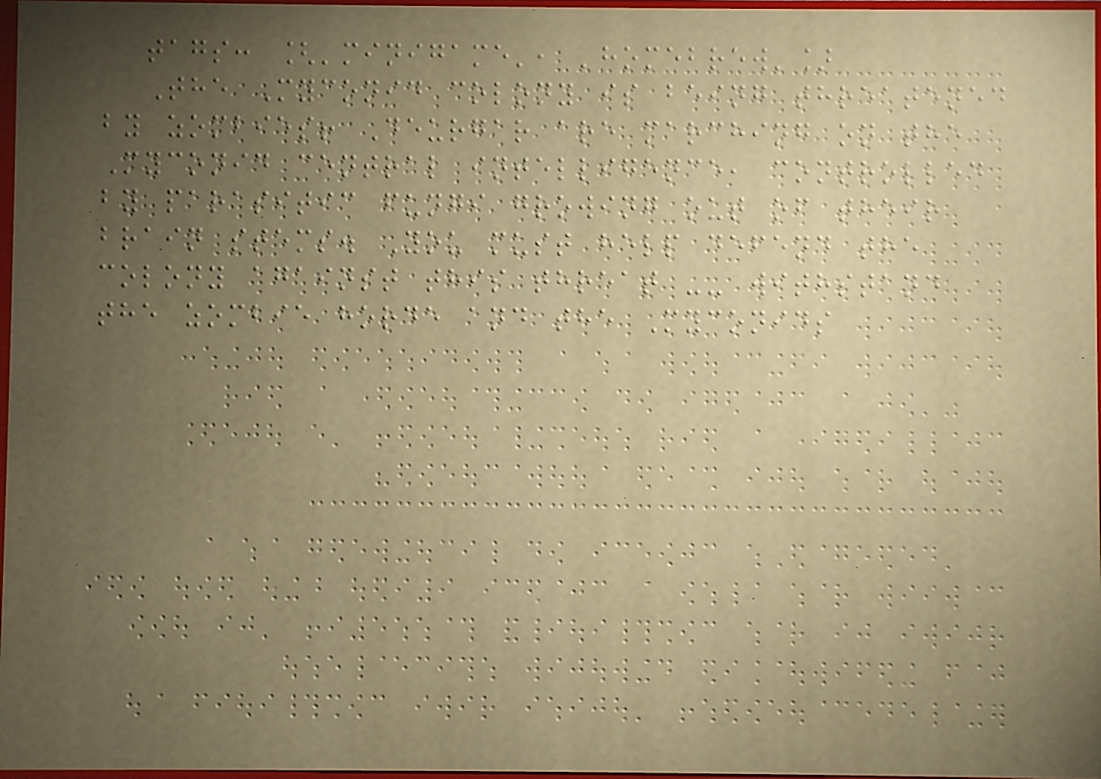tags: ['minigame', 'homebrew']
The Myconid colony is being threatened
by zombies! Deurgar are marching on the
Myconid central intelligence, controlled
by parasitic fungi growing out of their
brain stems. You must help defend the
colony against this threat -- withstand
the zombie horde and the Myconids
